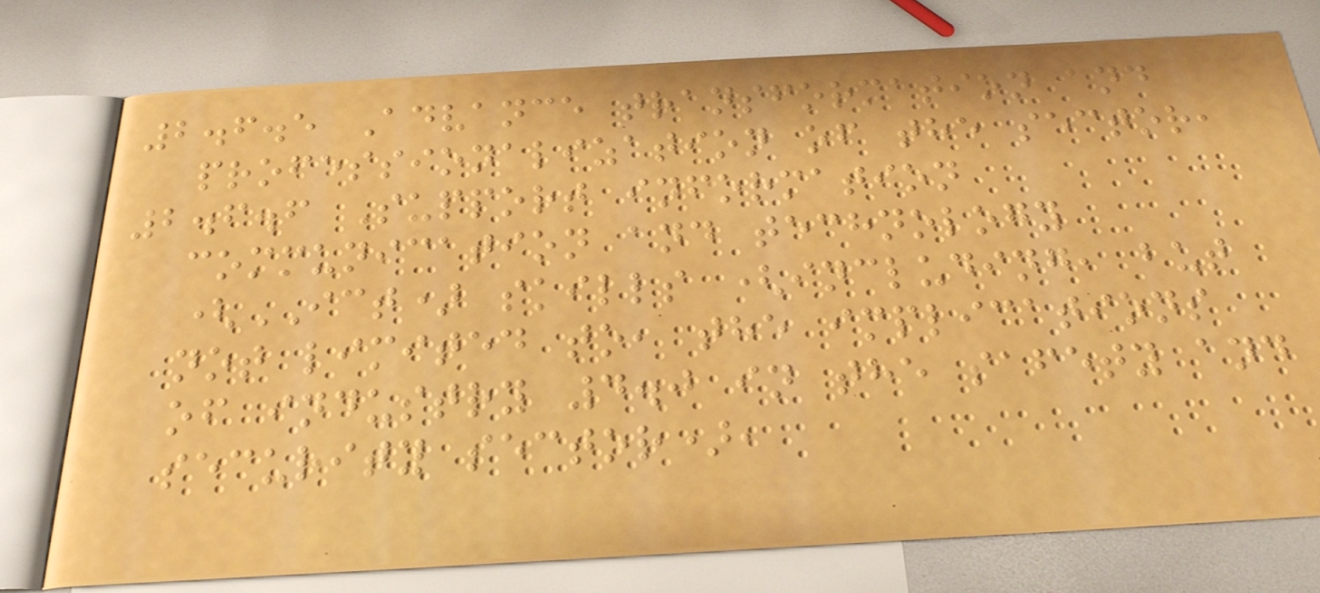2.6.5 Advance transformation and
professionalization of the sector,
2.6.6 Support information
communication and technology
(ICT) skills (including, but
not limited to, the implications
of industry 4.0 in the safety and
security sector),
